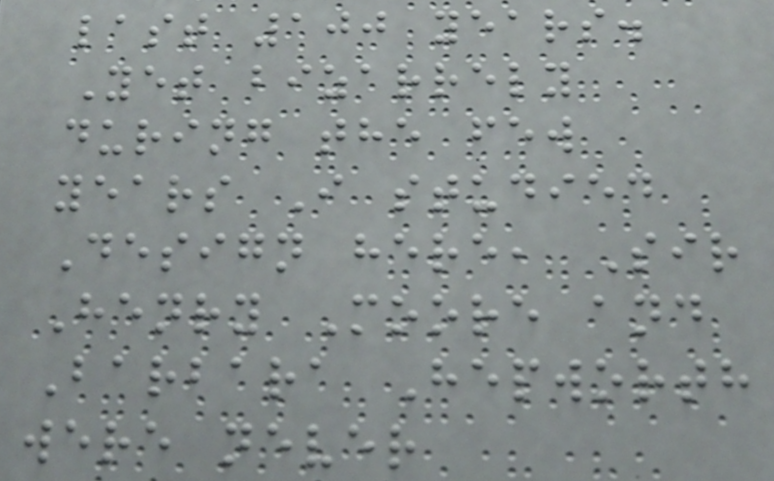last 100 years.
Yet bizarrely
during the few
years I studied
Design here, Sir
Henry Moore and
Barbara Hepworth
were never
